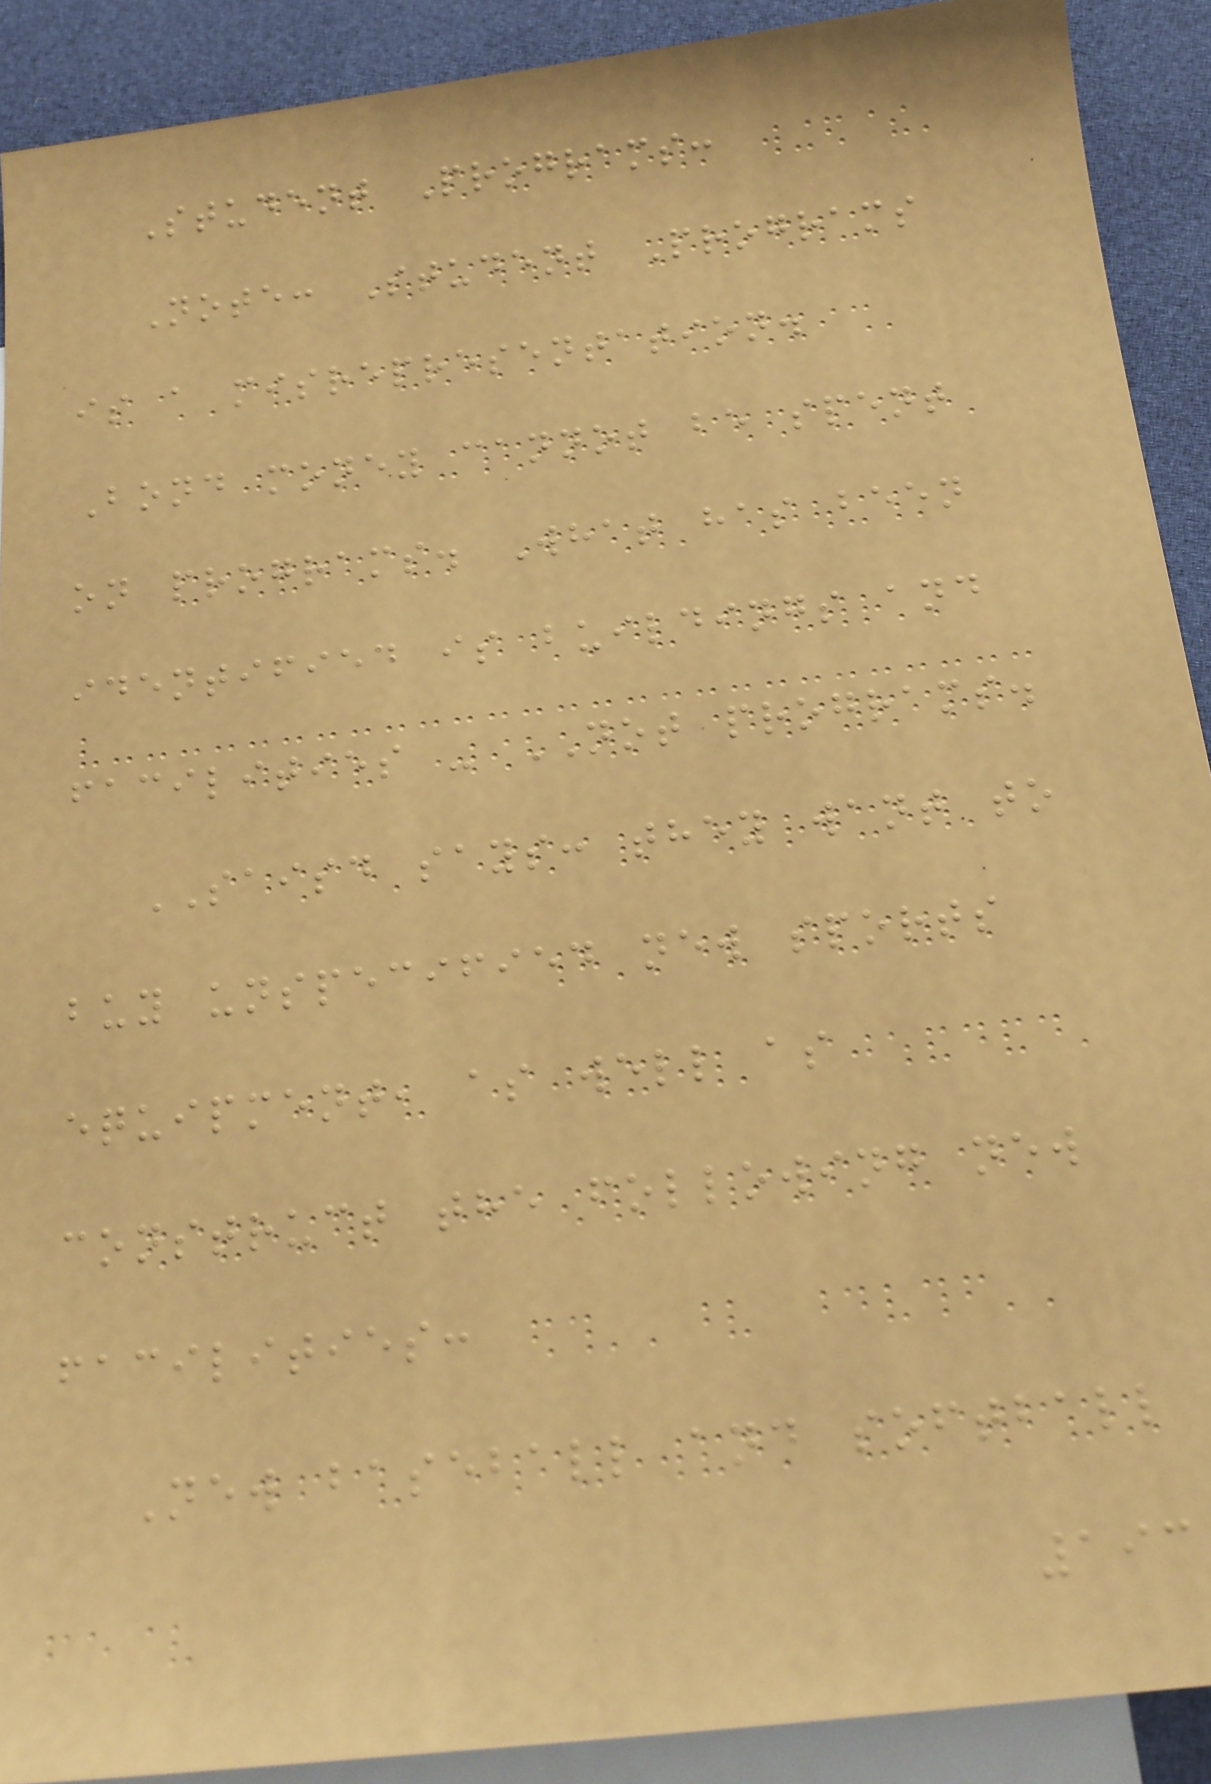Student Programs:
Note: Student Programs
is a misrepresentation.
Bond money cannot be spent
on programs. What has been
identified is buildings and
facilities - NOT programs.
SAISD says: they want to
buy unspecified new sports
equipment, as well as
construct the following new
facilities:
New baseball and softball
193
